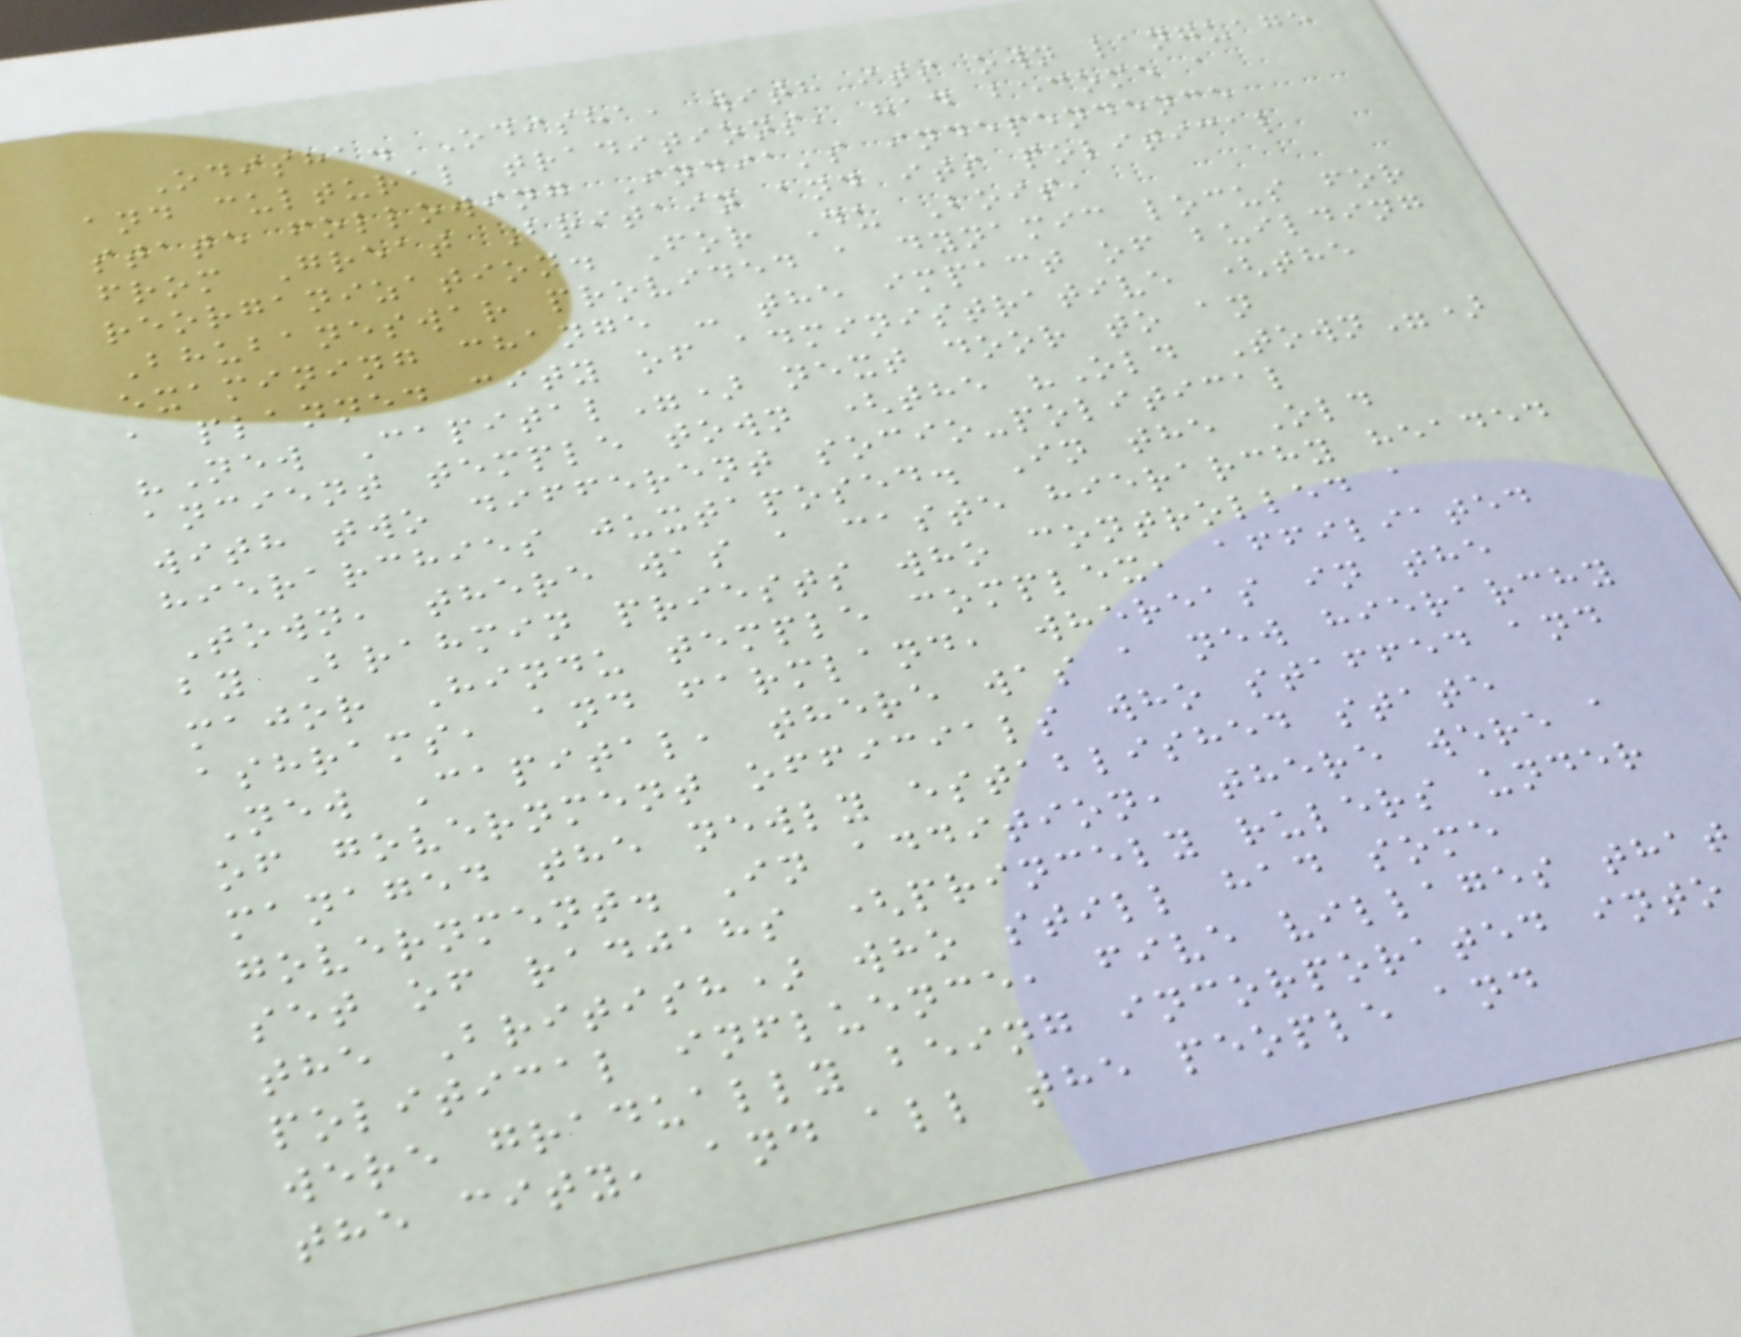Odisha. Odisha, with its own language
and cultural traditions, had become a
state following India's independence
from Great Britain and its political
reorganization. For Du Bois,
Bhubaneswar provided a dynamic locus for
examining change - the impact of building
a planned city of administrative (the
"New Capital") next door to an
ancient temple town (the "Old Town")
with two different socio-political
hierarchies juxtaposed. In the Old
Town, there was a caste hierarchy headed
by Brahmin priests who controlled a
major Hindu temple complex, affiliated
ashrams, and farmland, whereas in the
New Capital, there was a new hierarchy
of government officials who staffed and
managed the newly established state
government. In addition, there were a
set of radjahs (princely rulers under
the British) who still had some
political influence, five villages that
were gradually being incorporated into
the city, and all the people and
